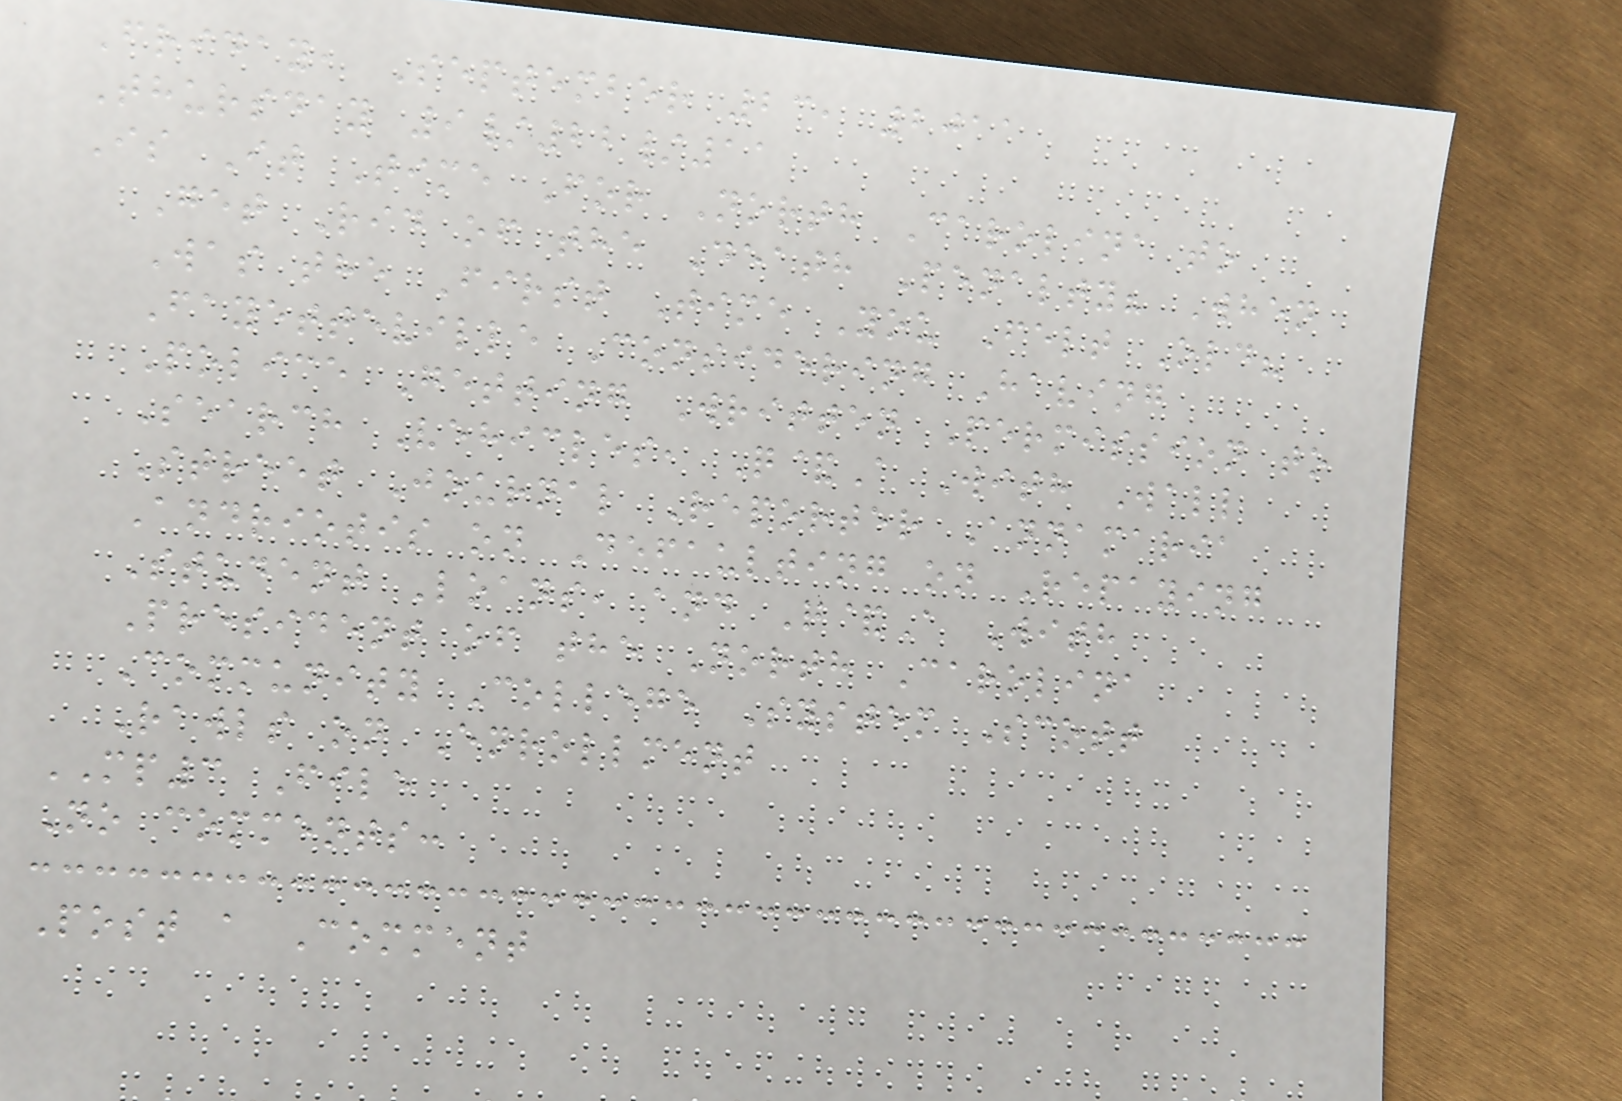Friday, September 23, 2011
Thursday 9/22/11
Is It Time For North Carolina to
Get Rid of the Death Penalty? When
Was the First Time You Felt Old?
Fayetteville Considering Having
Police Getting Written Permission to
Search Vehicles, Q&A With Wall
Street Journal Reporter Annamaria
Andriotis on Defaulting on Repaying
Student Loans, and Q&A With
President of the North Carolina
Community College System Scott
Rawls on Enrollment
MP3 File
No comments:
Post a Comment
